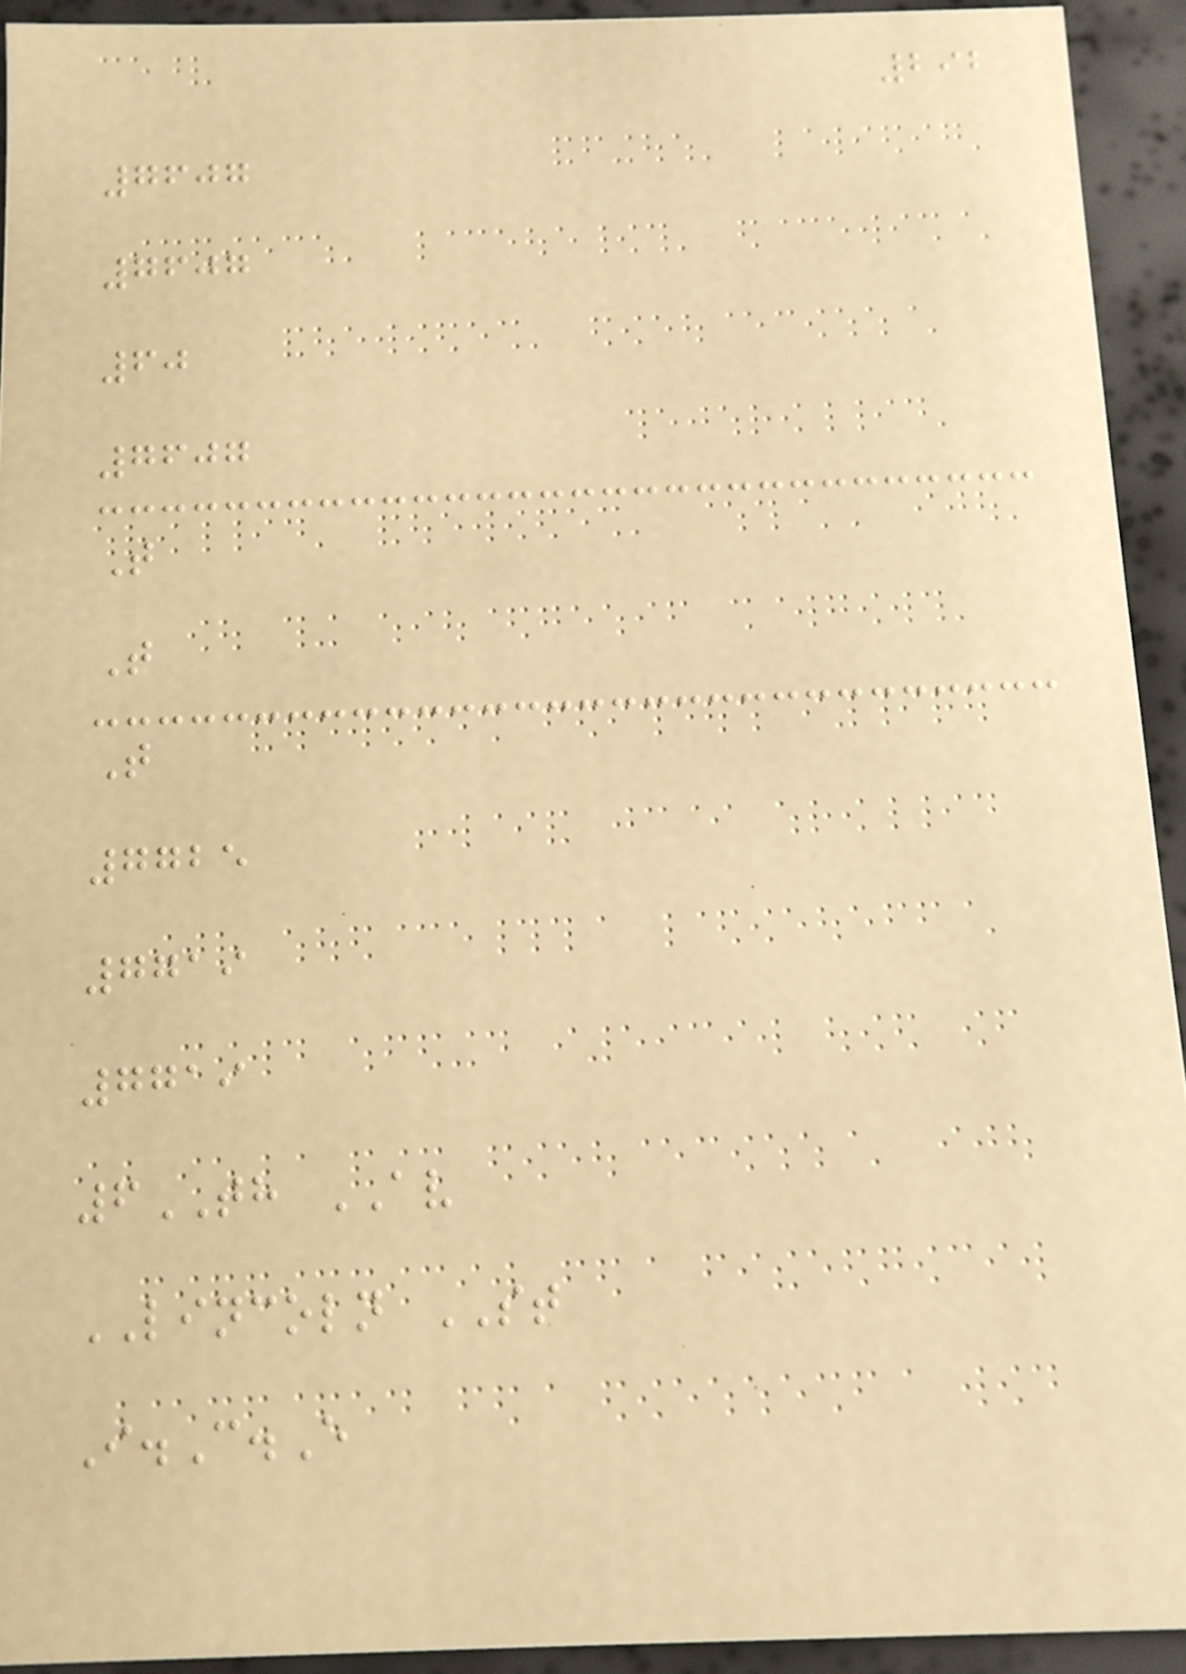292
7607
7607
60
7607
T
T
T
7725
7719
7719
6TH AV
LINCOLN ST
I.C.E
